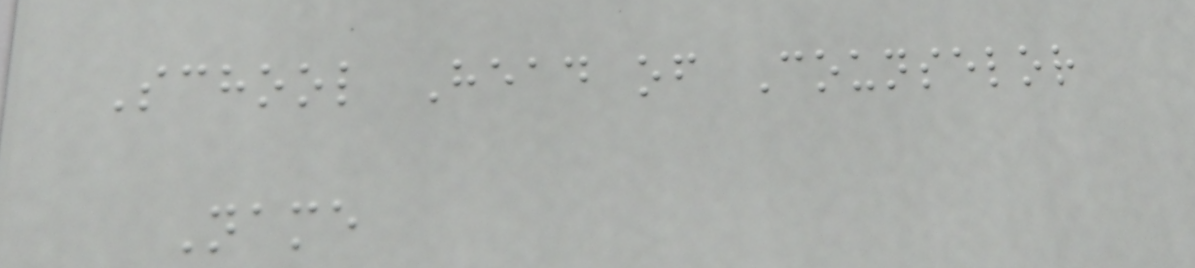School Head of Counselor
Name
